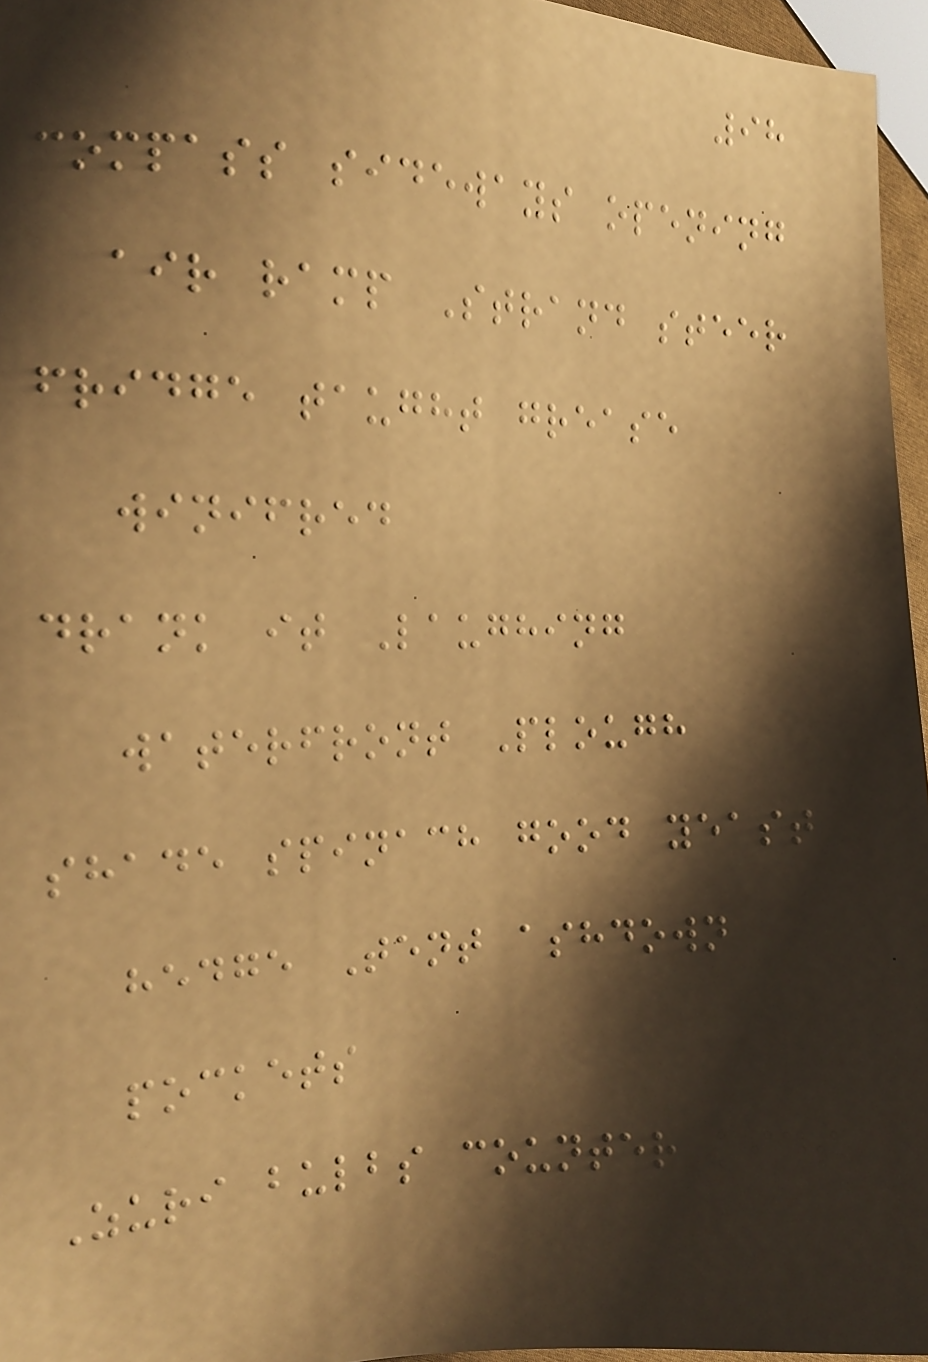98
compass sideways opening
air ramp Strand steer
fridge taught grease
winifred
drank it Laughing
waterfront Plough
shade spinach good yeast
hedge Tent ashdown
pockets
Zuri bulbs counter kids
